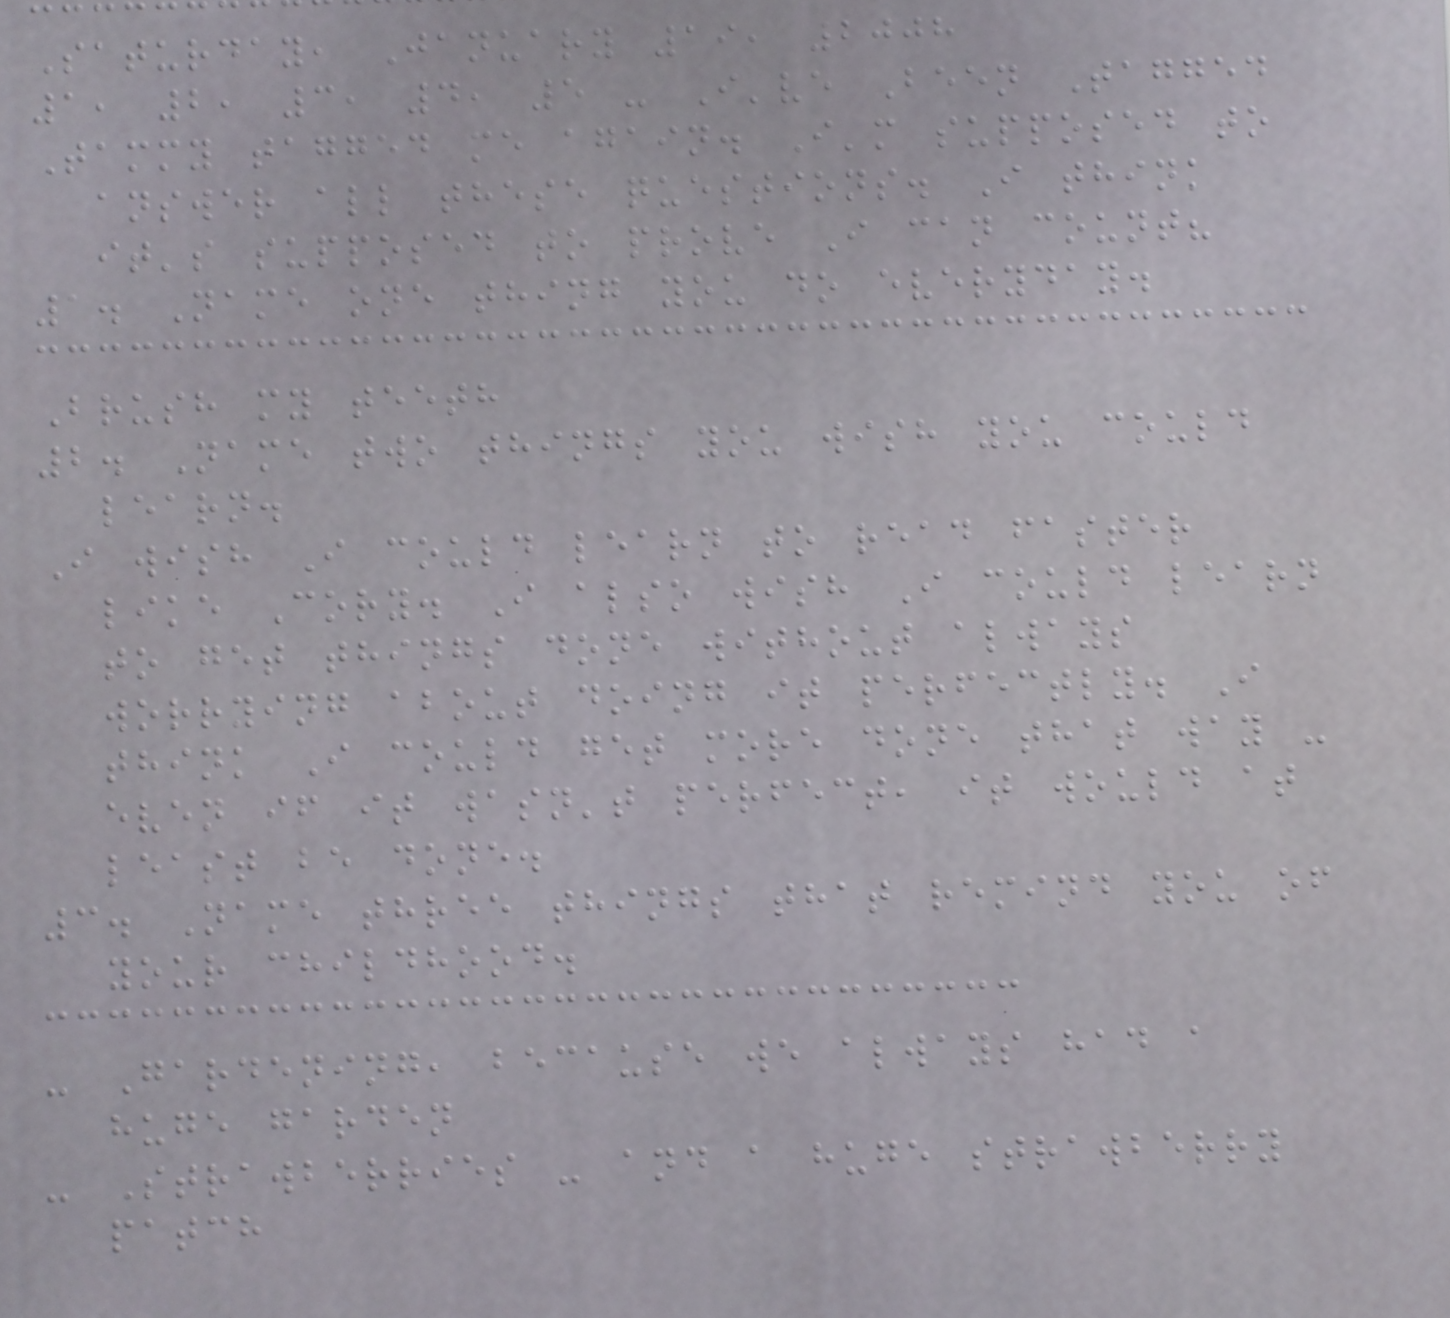Saturday, January 19, 2008
1, 2, 3, 4, 5 - I've Been Tagged
Tammy tagged me again. I'm supposed to
answer all these questions. I think
it's supposed to prove I can count?
1. Name one thing you do everyday.
Brush my teeth
2. Name two things you wish you could
learn.
I wish I could learn to read faster
like Cory. I also wish I could learn
to get things done without always
worrying about doing it perfectly. I
think I could get more done that way -
even if it wasn't perfect, it would at
least be done.
3. Name three things that remind you of
your childhood.
- Gardening, because we always had a
huge garden
- Strawberries - and a huge strawberry
patch
